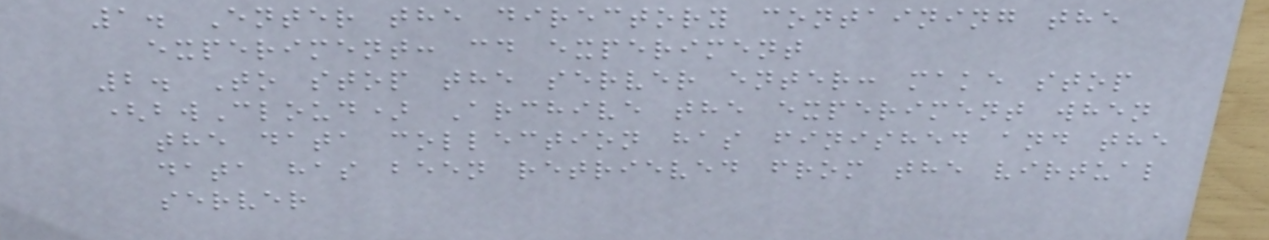1. Enter the directory containing the
experiment: cd experiment
2. To stop the server enter: make stop
(bwCloud) Archive the experiment when
the data collection has finished and the
data has been retrieved from the virtual
server
